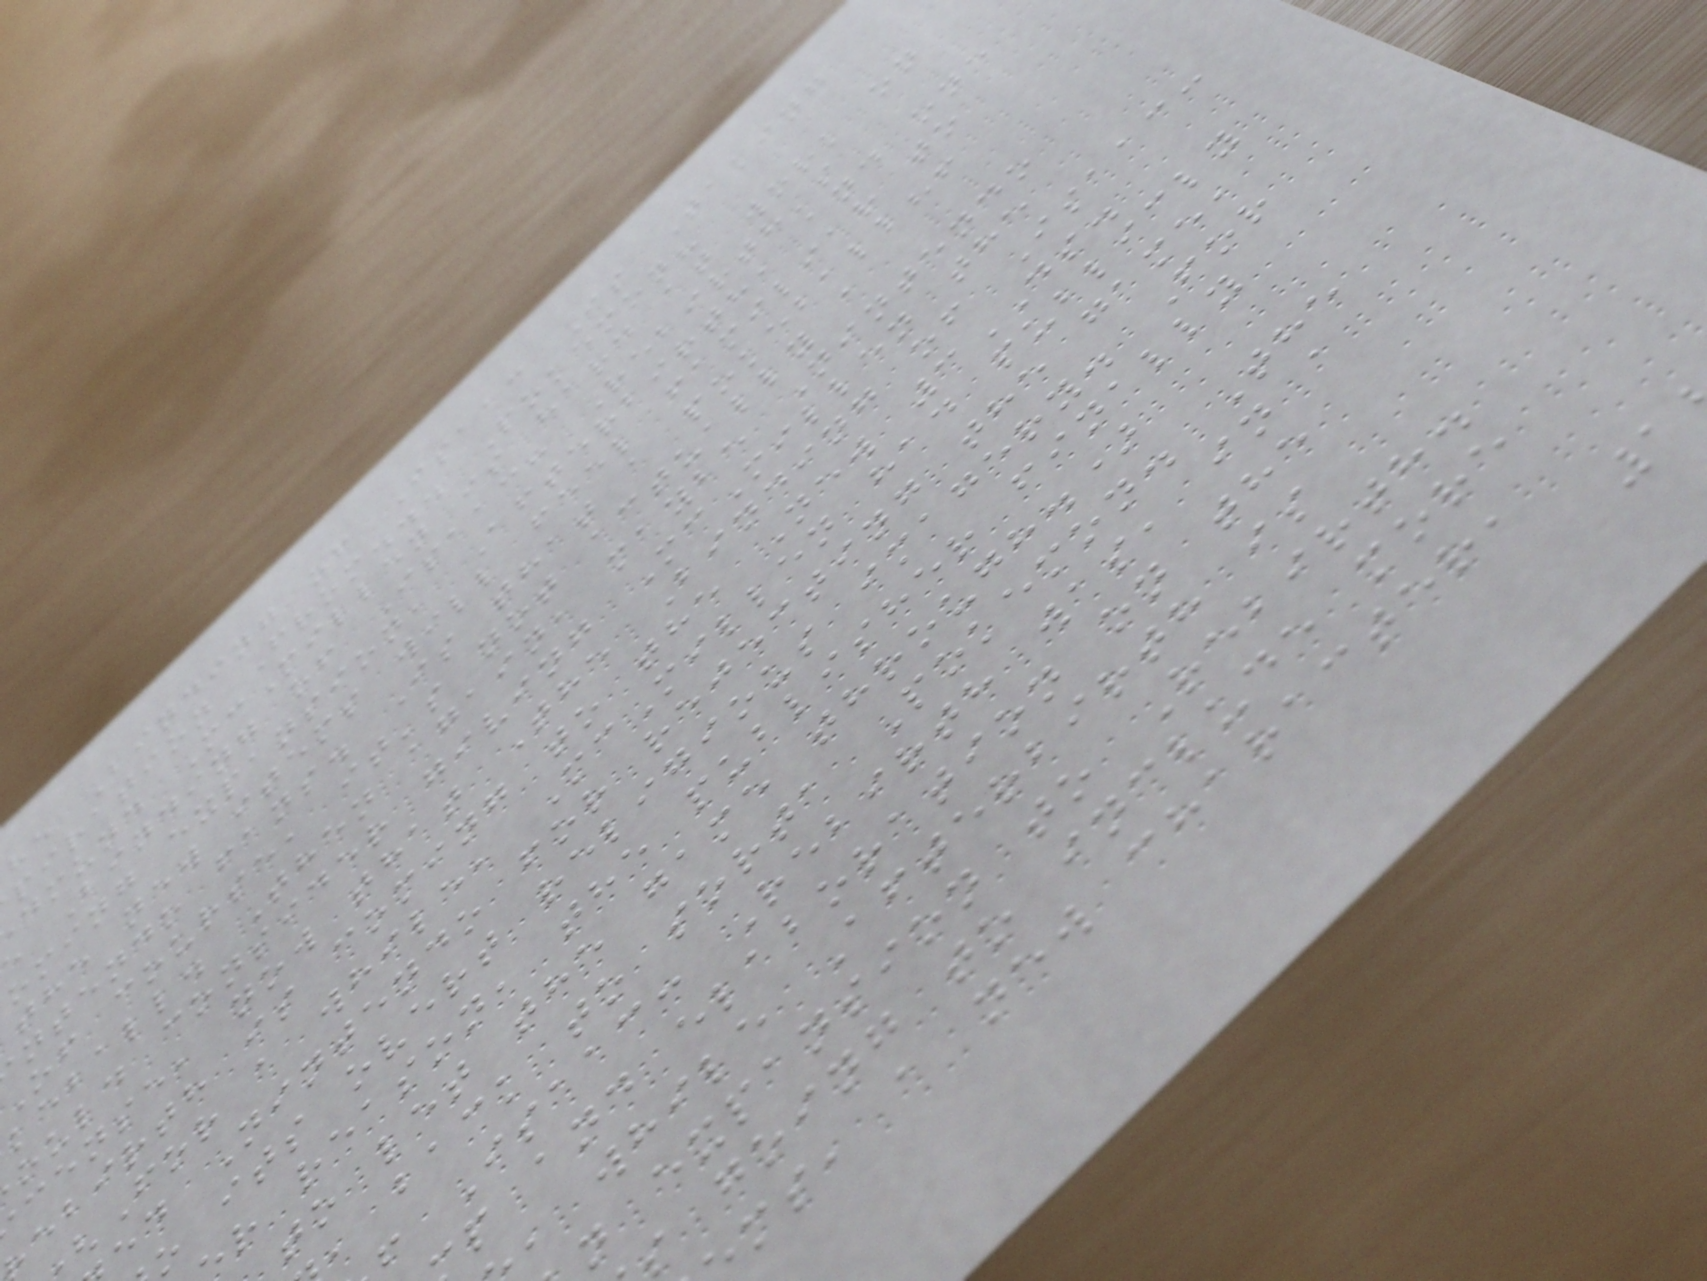he Binding of Isaac Is Taking
piration From... Pokemon?
dmund McMillen is hard at work on
Binding of Isaac: Rebirth's
oming expansion, Afterbirth, and one
the new items will feel familiar to
ntendo fans. Is that a pokeball?!
Of course, it's not actually a
keball. Then again, maybe Nintendo
ould consider giving McMillen the
cense, now that The Binding of Isaac:
ebirth is coming to the New 3DS.
For a while, McMillen had publicly
ed Nintendo for rejecting the game,
o its overt religious imagery. For
r reason, the publisher finally
to let the game through.)
, back to sorta Pokemon. The
f Isaac: Rebirth was, in a
p and elaboration on the
, while Afterbirth is
n expansion to Rebirth.
s going to include more
ms, a new character,
